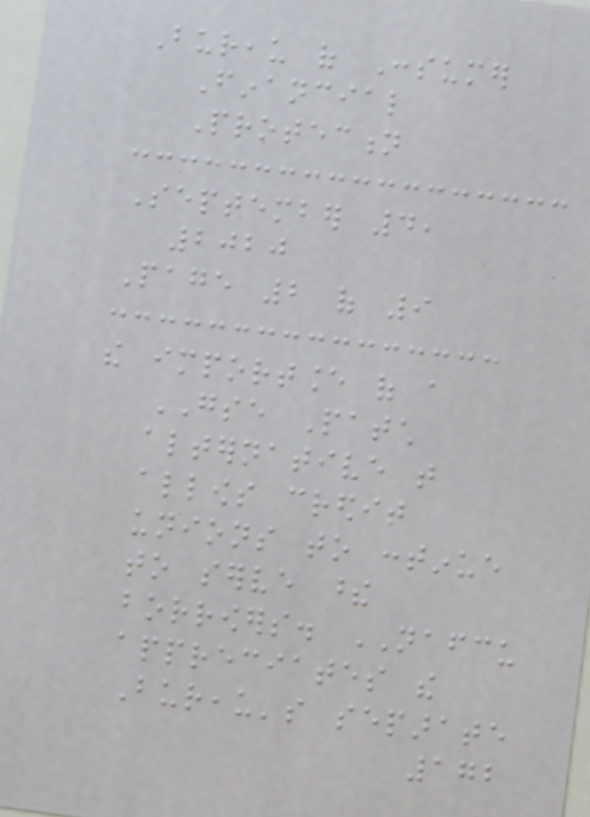Bureau of Consumer
Financial
Protection
September 4,
2020
Page 2 of 9
the importance of a
GSE Patch
alternative that
allows credit
unions to continue
to serve these
borrowers. NAFCU
appreciates the
Bureau's separate
172
